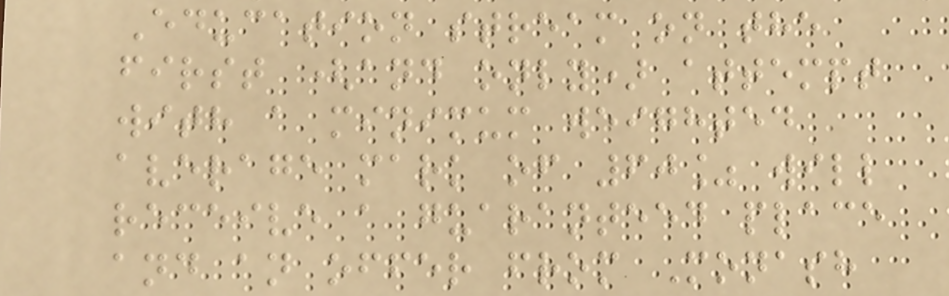Education stream on the
first (and only) attempt
with a minimum weighted
average mark of 60% will
receive a guaranteed place
and an offer from Monash
